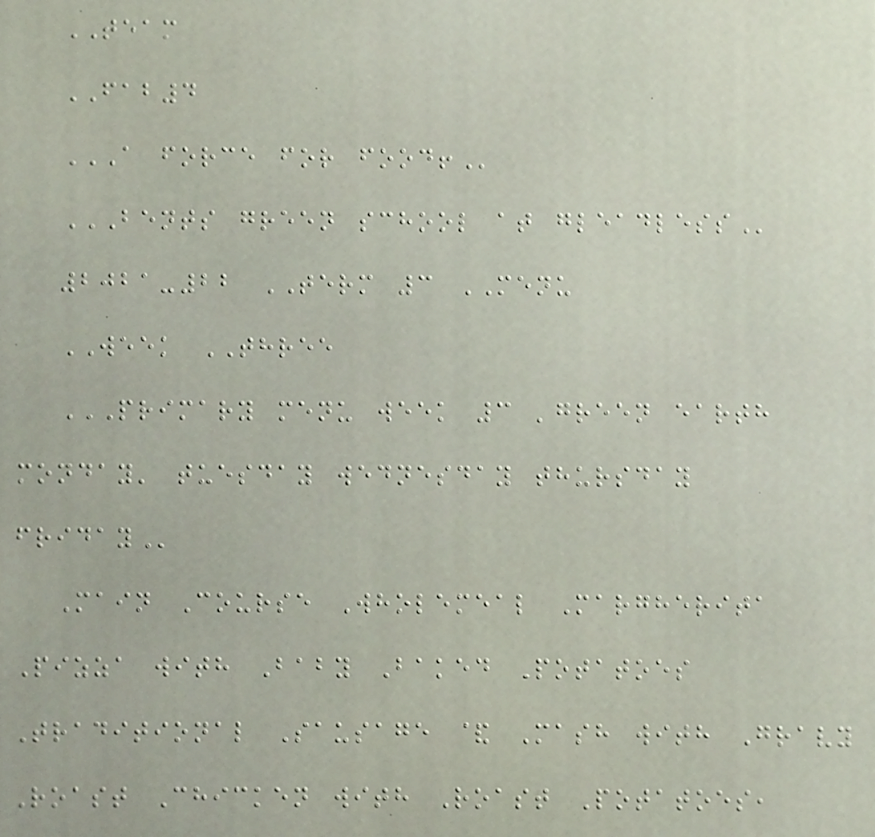TEAM
FAB4
A FORCE FOR FOOD!
BENTS GREEN SCHOOL AT GLEADLESS
2021-22 TERM 3 MENU
WEEK THREE
PRIMARY MENU WEEK 3 'GREEN EARTH
MONDAY' TUESDAY WEDNESDAY THURSDAY
FRIDAY
Main Course Wholemeal Margherita
Pizza with Baby Baked Potatoes
Traditional Sausage & Mash with Gravy
Roast Chicken with Roast Potatoes,
